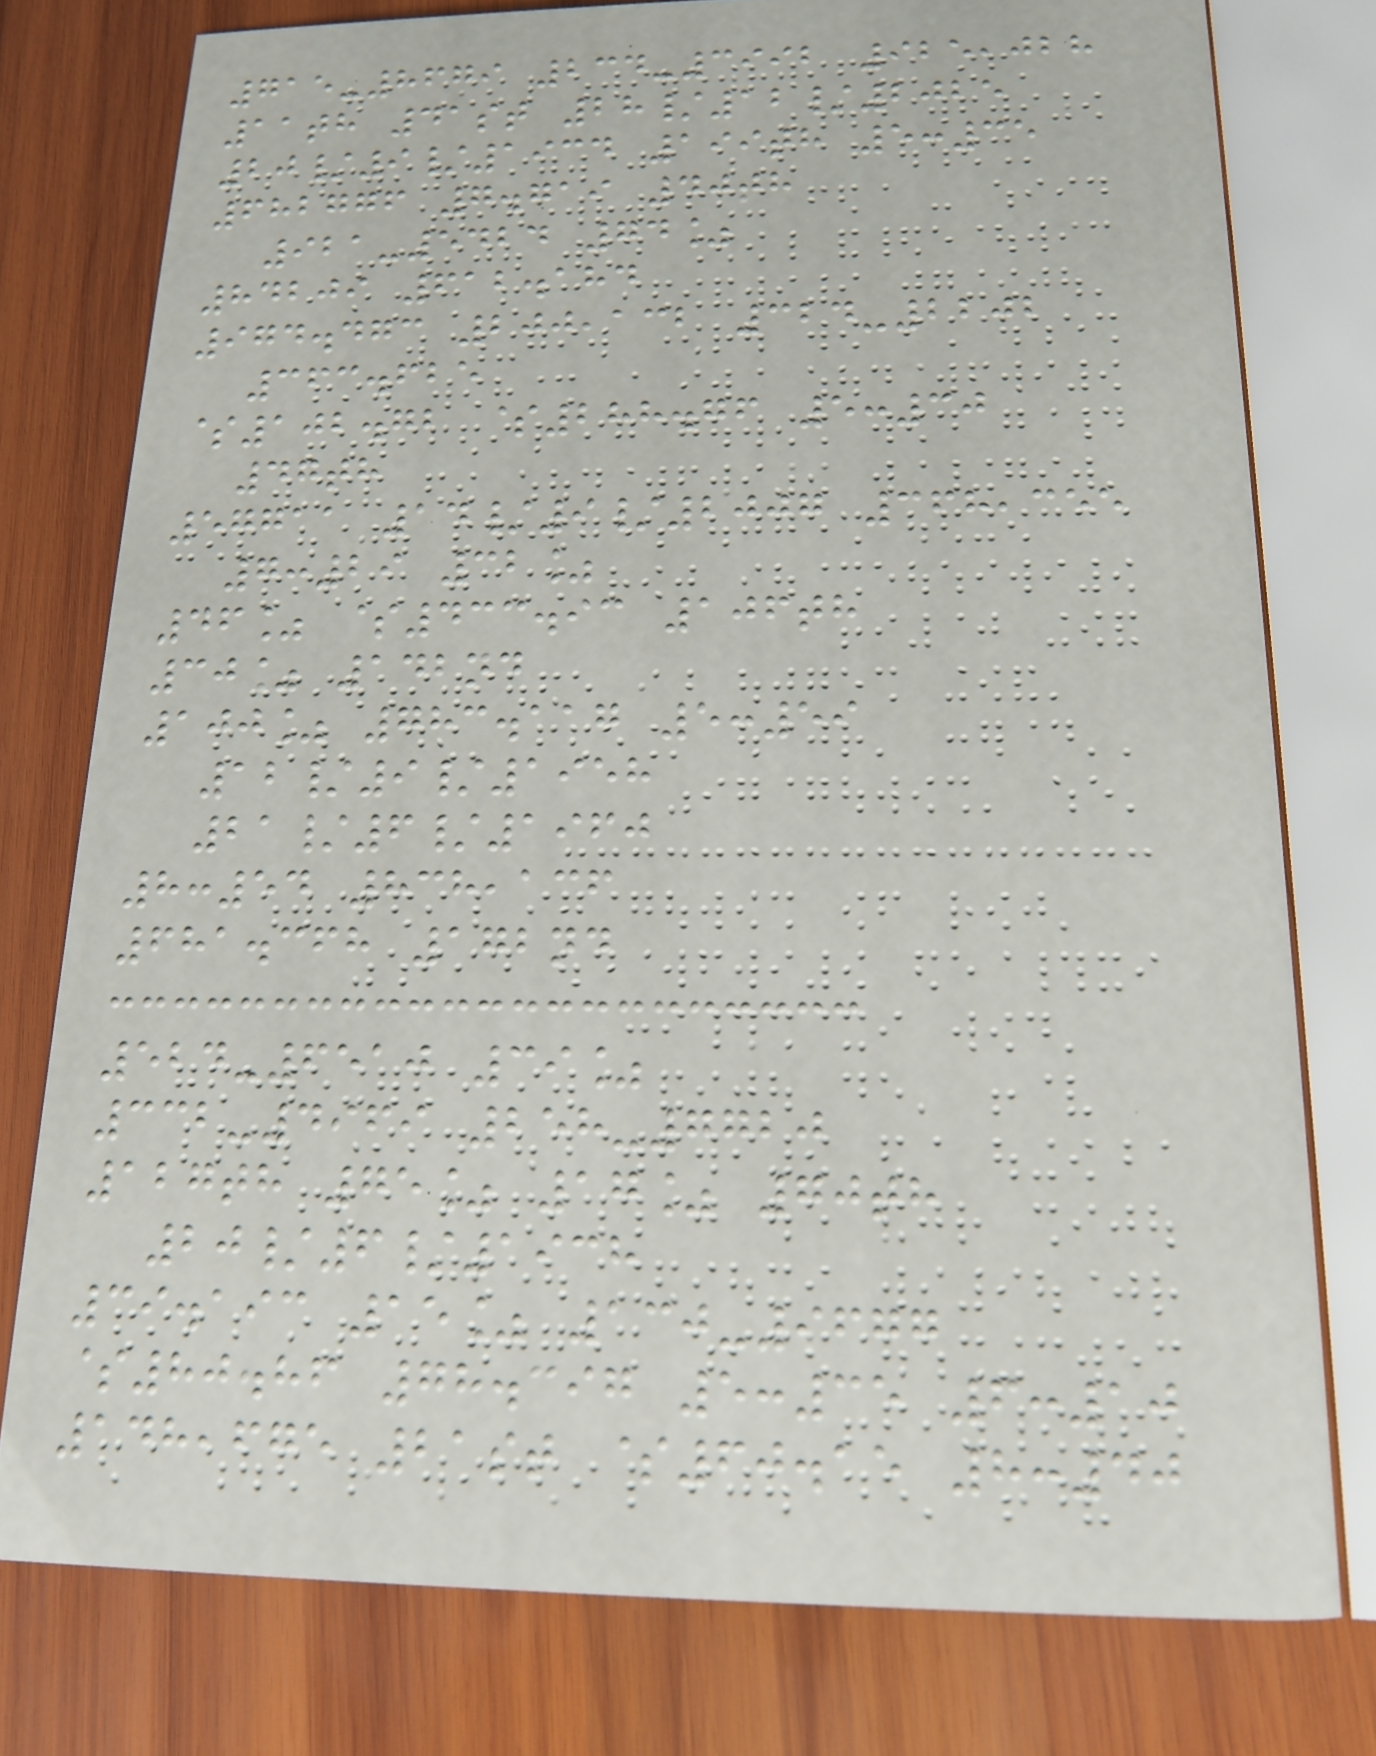715-8679 234-3992 925,028
11th 41st 28/12/2025
20/9/1934 199th 5:35
682776 7.719 40th
921-5424 74%
84209 612.184
974.473 200,132 324-2202
363.625
$102.72 $288.76 5:30
47th
57711 14/9/2007 368,355
7:29 32%
46% $433.93 106th
30% 142nd
100% 783.117 5:59
12/9/1958
21/6/1960
8:54 838,136
681.368 172nd
524-6510 39%
332-4969 258-7720
127th 75% 17% 70th
20/6/1938
39.193 15% 130-9677
$80.86 78.397 5:35 6:10
148,675 21st $60.15 8:40
